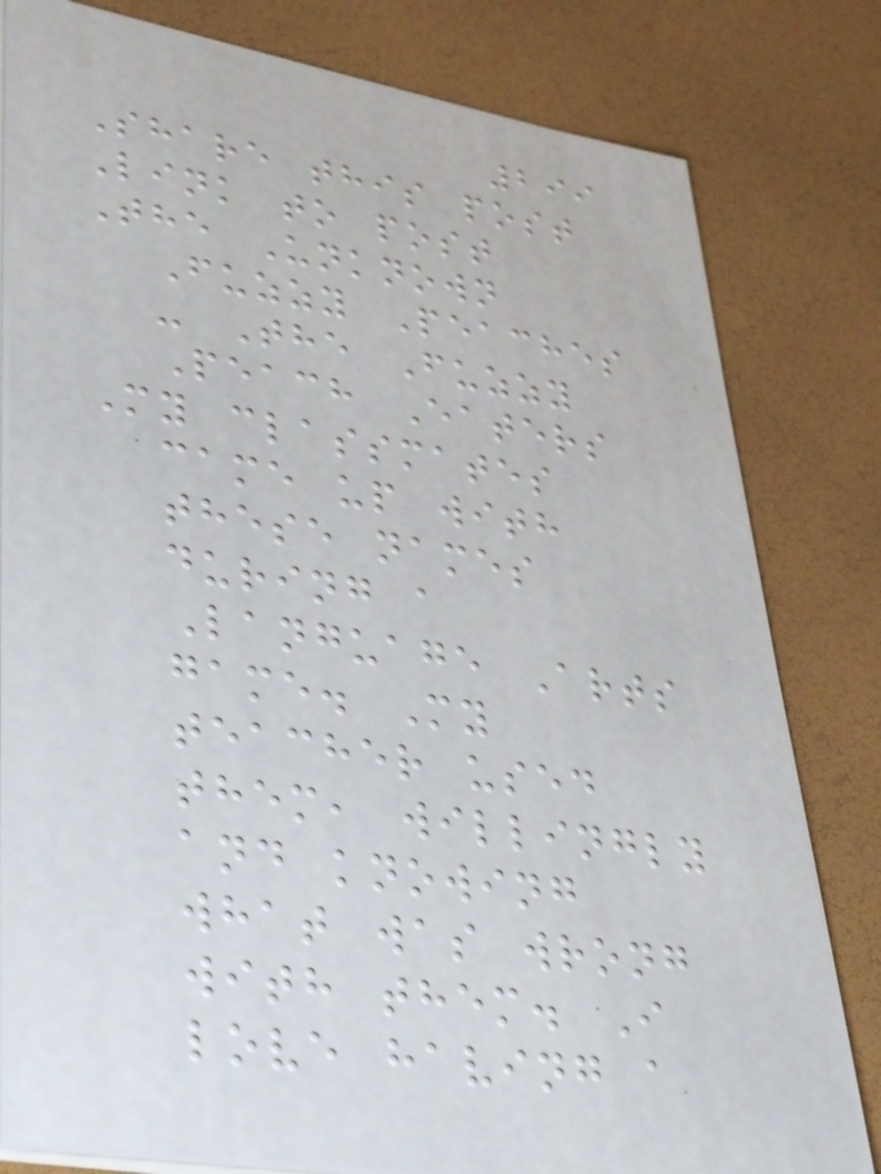299
Share this post
Link to post
The Unknown
Fuzzy Peaches
- The Fuzzy
Peach Eaters
My classmates
came up with
these names
during a
Language Arts
game. My
teacher used
them, willingly
and knowing
what was wrong
with them. I
love having a
